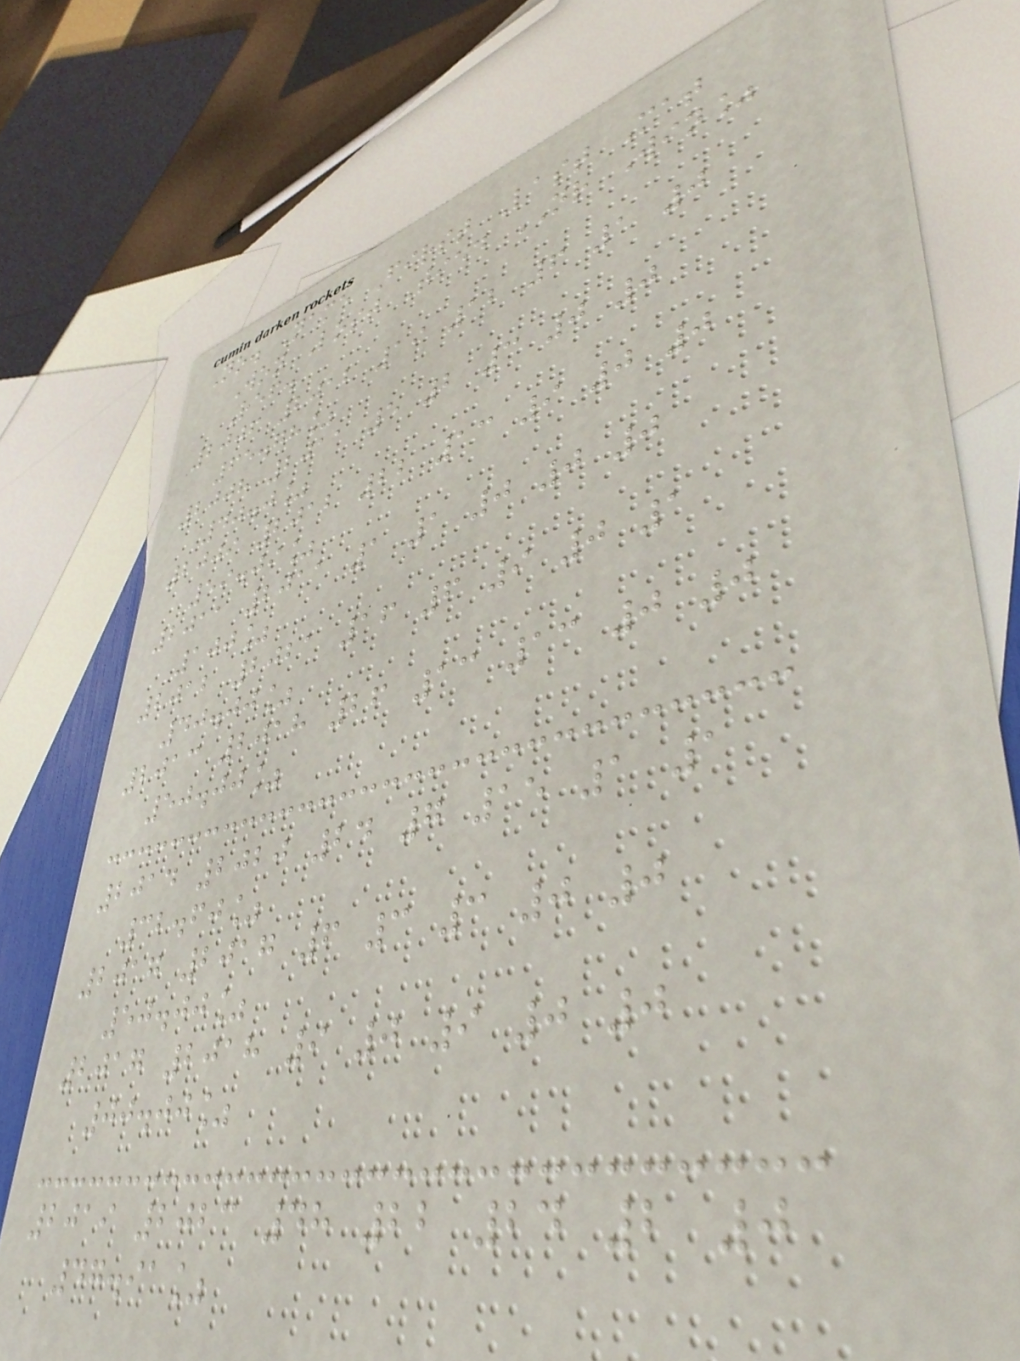No. Name First Last Mat
Won Lost Tied NR Win%
Ref.
2006 2012 19 12 6 1 0
65.78%
2008 2011 5 2 3 0 0
40.0%
2009 2012 22 13 9 0 0
59.09%
2011 2011 1 1 0 0 0
100%
2012 2021 16 6 9 0 1
40.00%
2013 2018 26 13 13 0 0
50.00%
2014 2020 24 7 15 1 1
32.60%
2017 2017 6 3 3 0 0
50.00%
2017 2018 9 0 9 0 0
00.00%
2019 2023 48 22 24 2 0
47.91%
